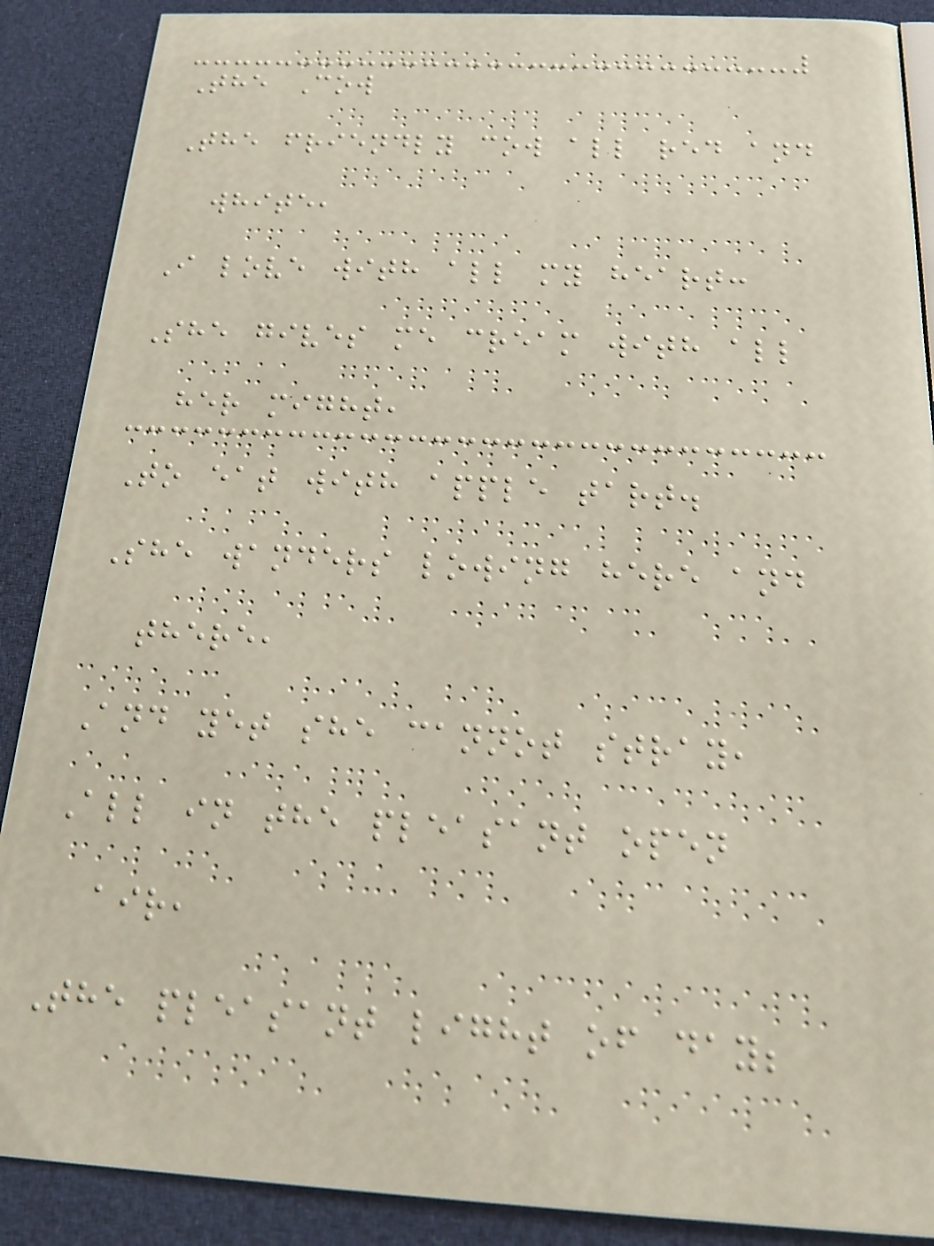The Cow
The friendly cow all red and
white,
I love with all my heart:
She gives me cream with all
her might,
To eat with apple tart.
She wanders lowing here and
there,
And yet she cannot stray,
All in the pleasant open
air,
The pleasant light of day;
